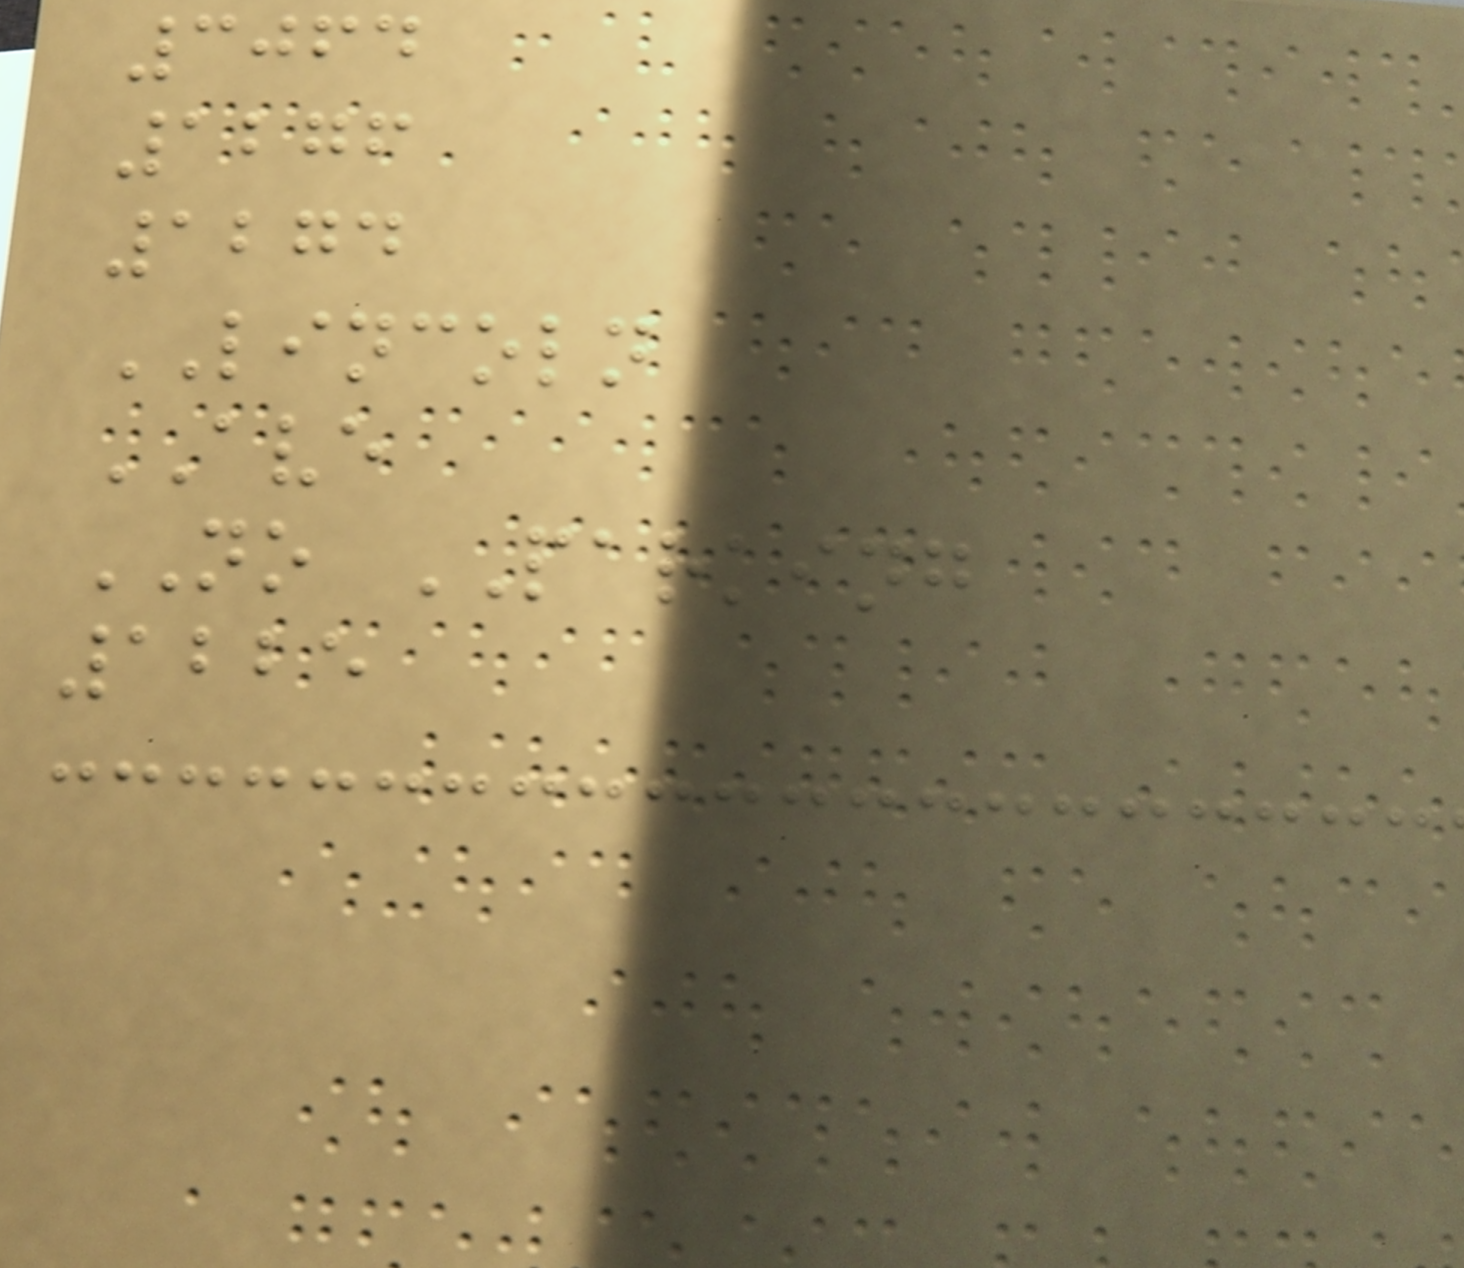3064
1276
1274
LINCOLN
AVE
NO PARKING
1225
